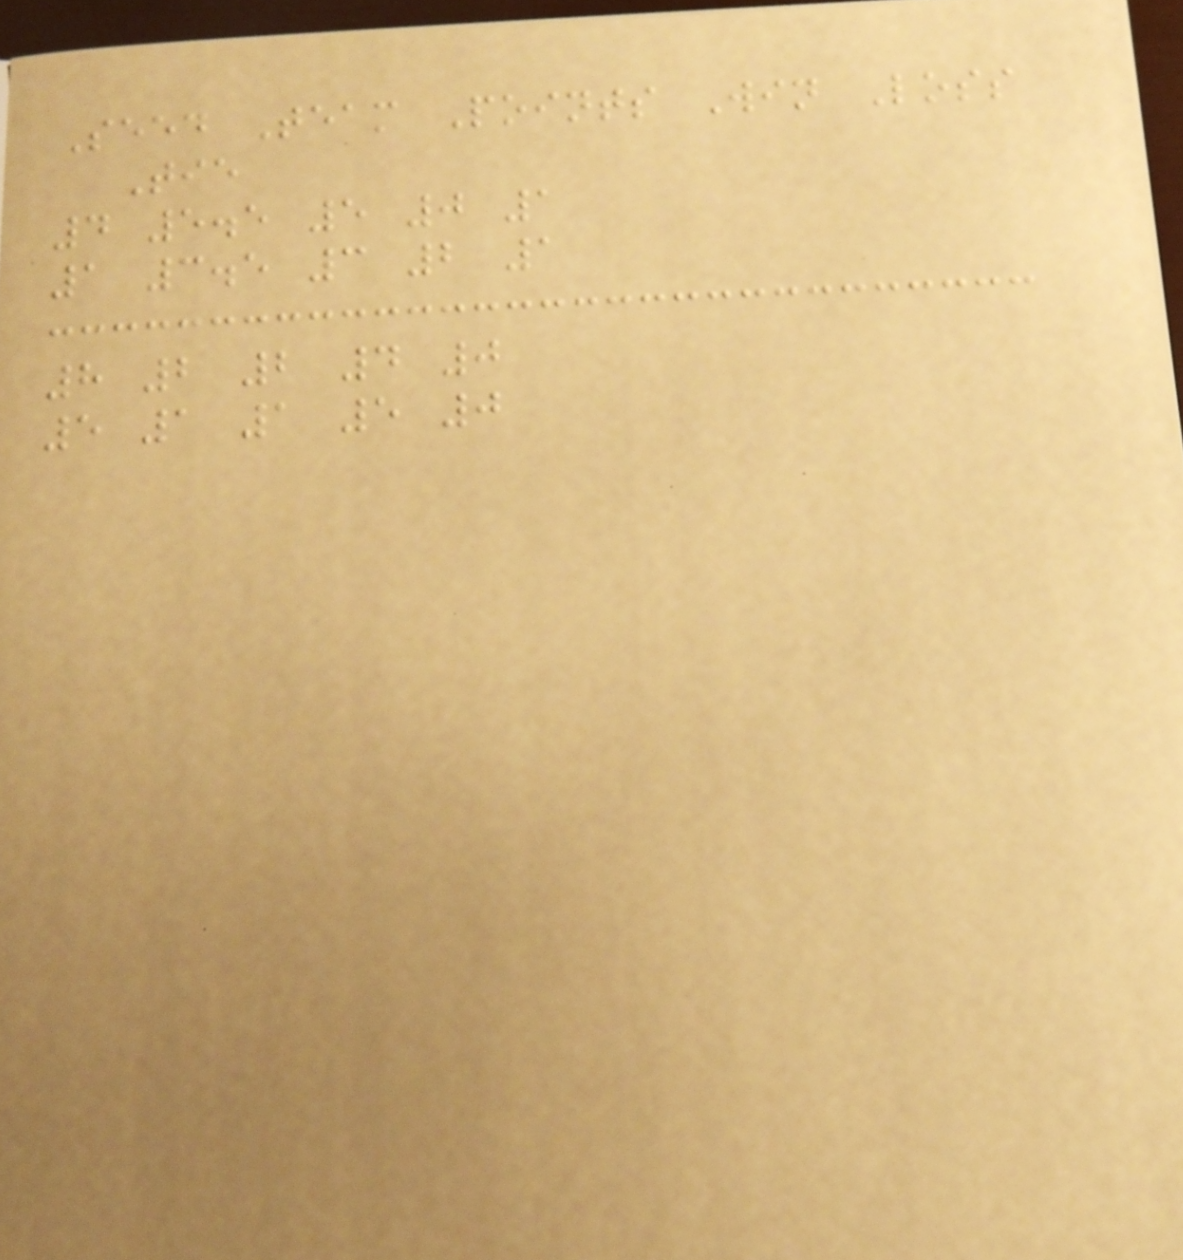Seed Team Points Win Loss
Tie
4 5.5 5 0 1
1 3.5 3 2 1
8 2 2 4 0
5 1 1 5 0
